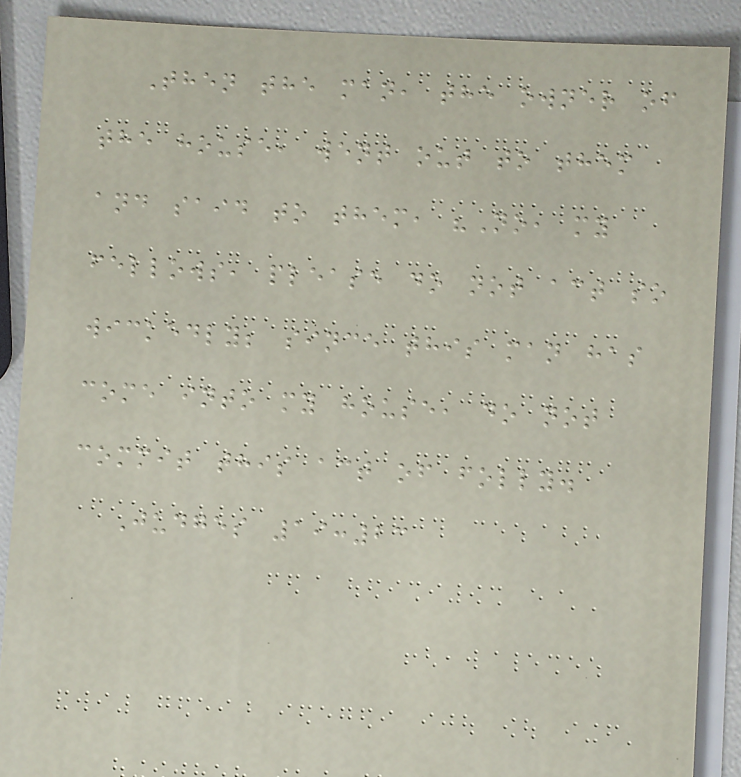Then the man, the owner of
the house, went out to them
and said to them, "No, my
fellows, please do not act so
wickedly; since this man has
come into my house, do not
commit this act of folly.
Judges 19:23
